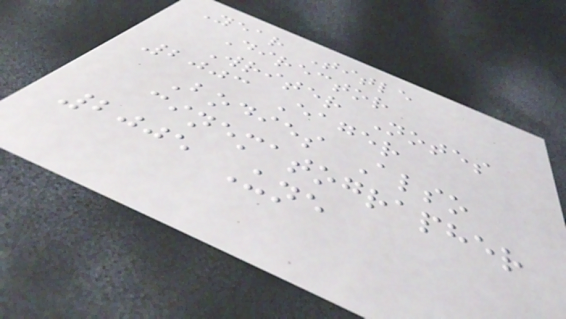Year Title
Director
Writer Notes
2003 Eager
Bodies Also
cinematographer
2005 Une
